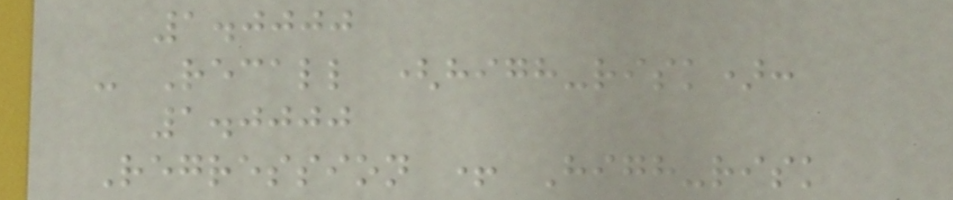1.0000
- Recall (high-risk):
1.0000
Regression + High-risk
